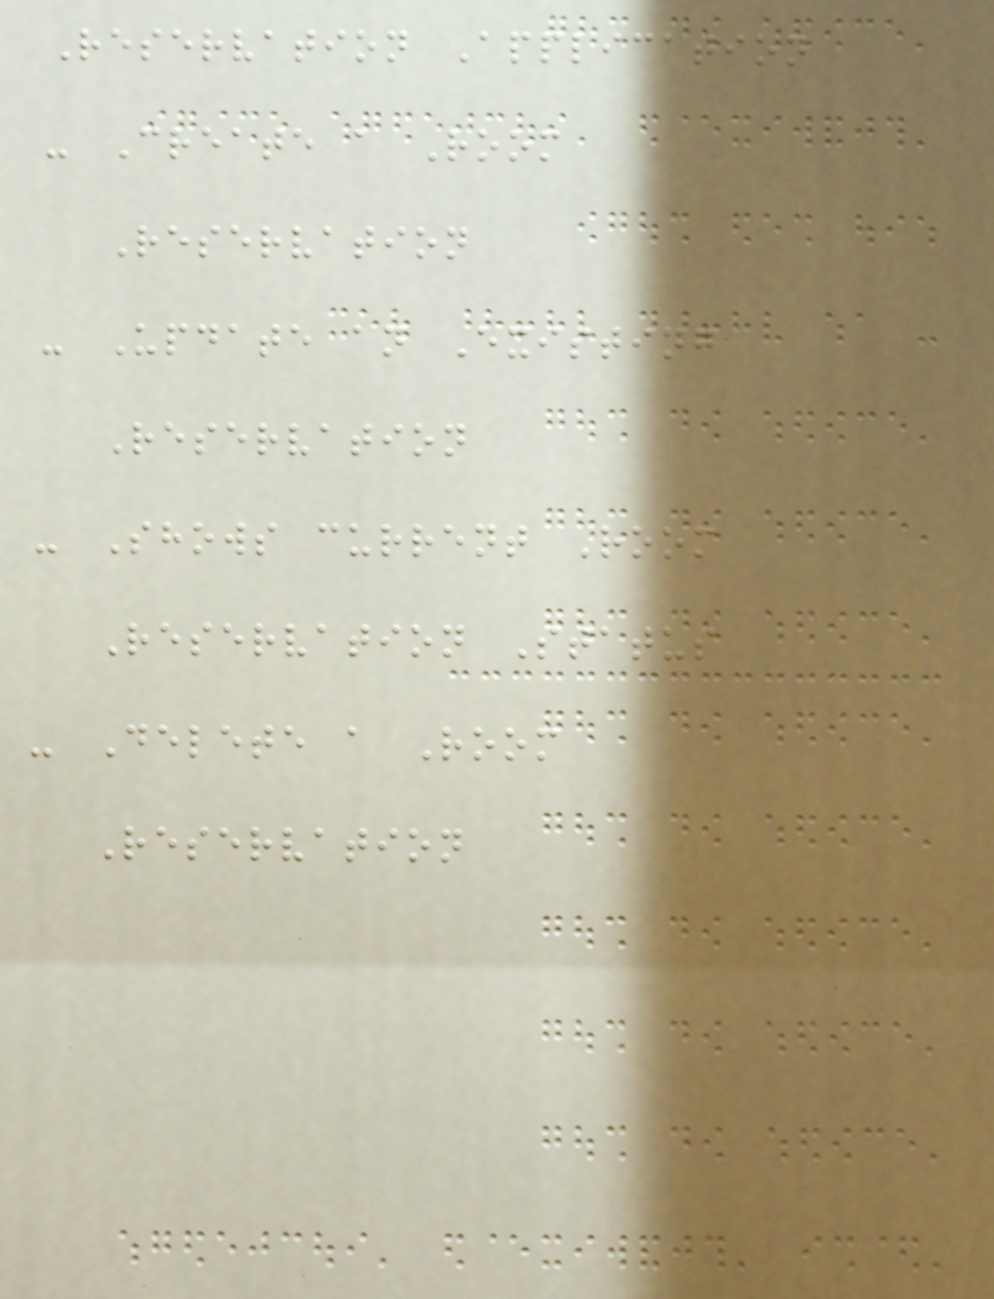Reservation Application
- Create a Room
Reservation
- Update an Existing
Reservation
- Shows current Room
Reservation Status
- Delete a Room
Reservation
